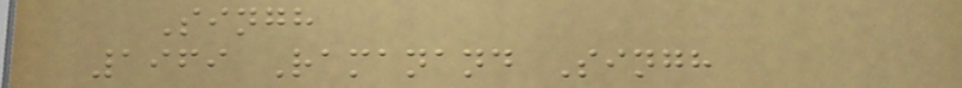Singh
1969 Ramanand Singh
